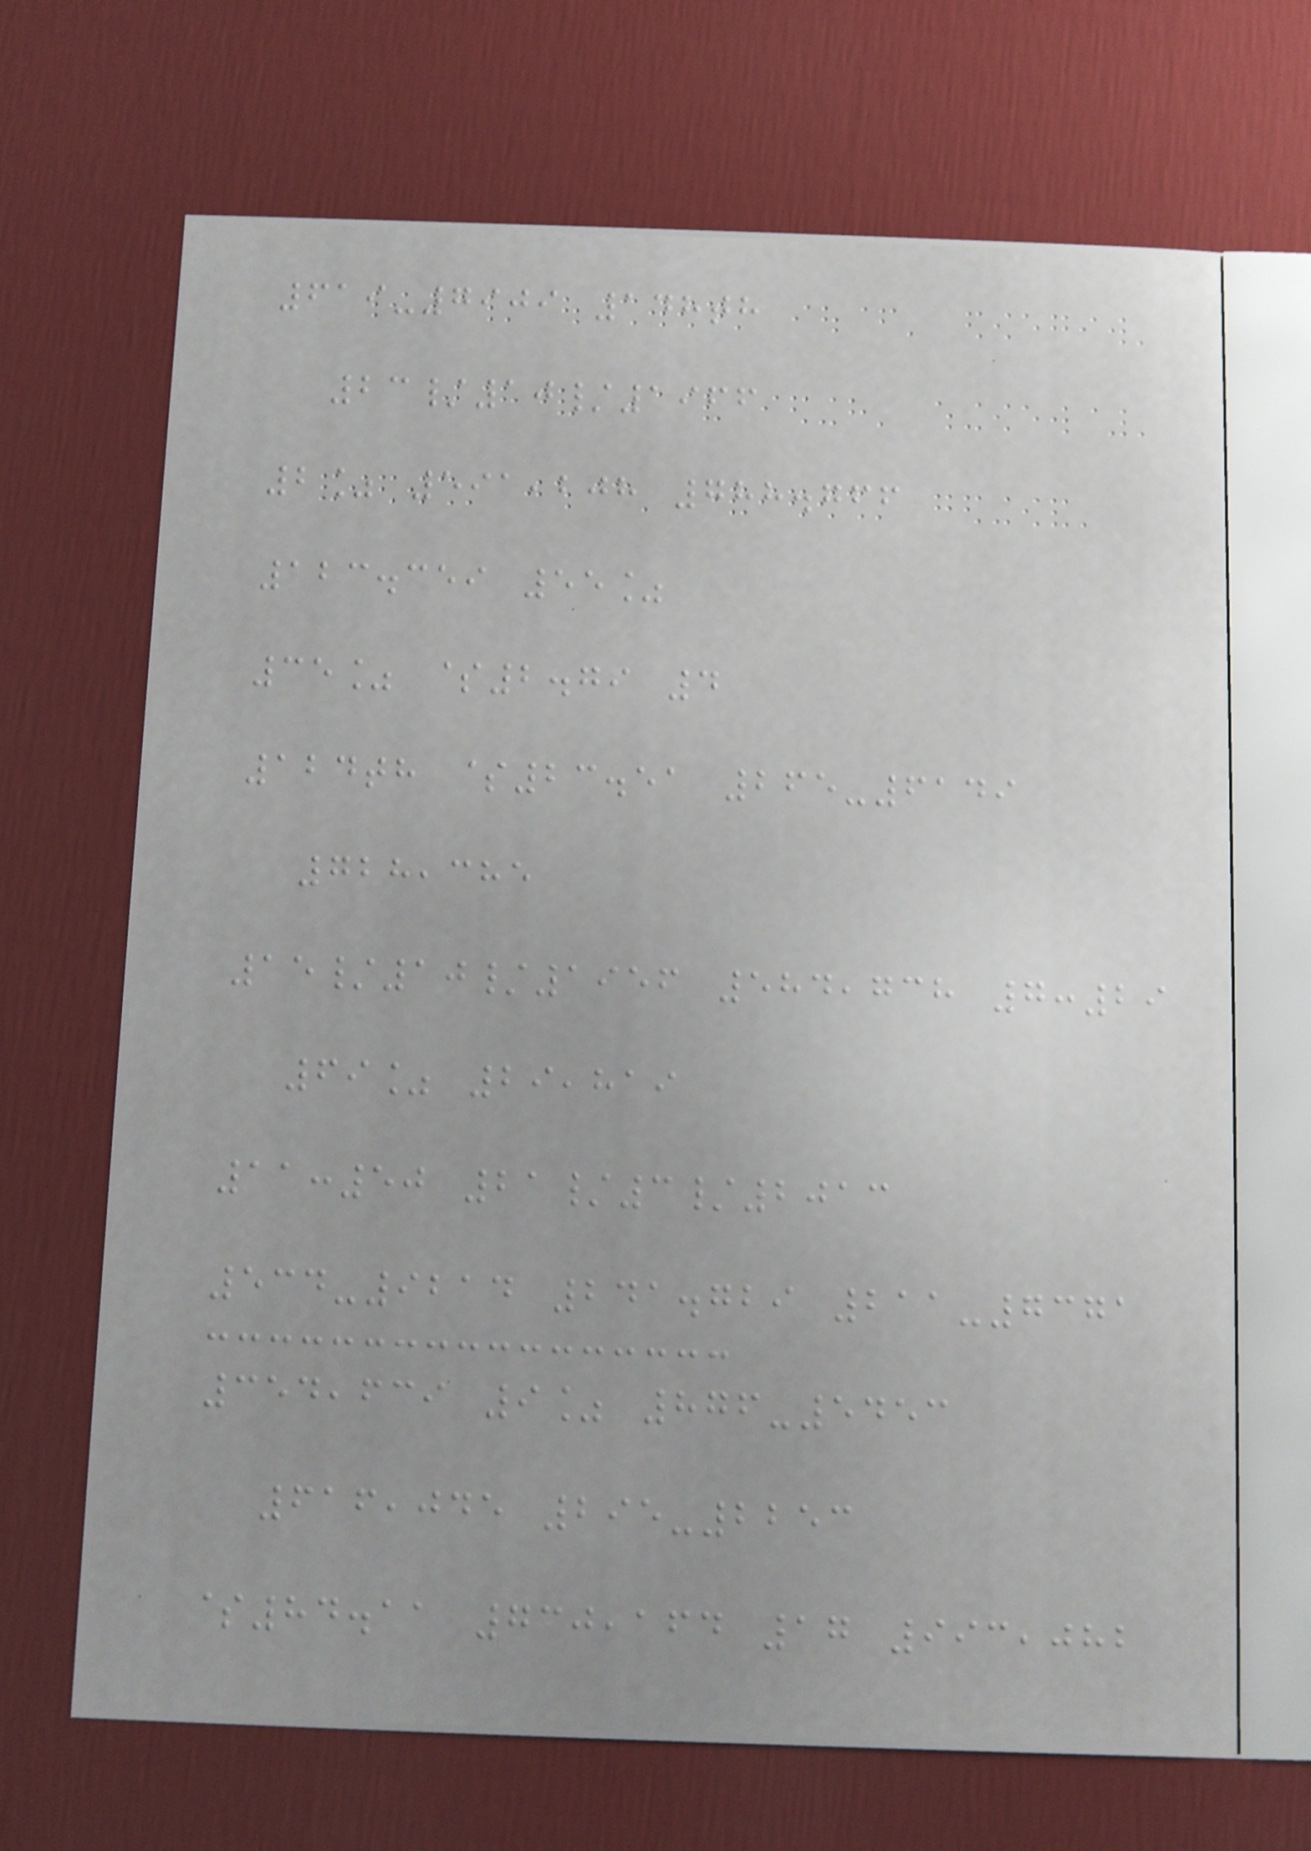619-7909 148th
23/10/1966
2% 591,208 788.766
123.359 55%
35% $2.79 4
124th $23.51 265-6149
728,385
15/10/1956 584,738 7:29
69% 29,819
11:50 21/3/2013
534-9214 241.729 211-7371
354,639 9% 876-5453
616,045 295-2253
$84.11 730,164 17 993,082
